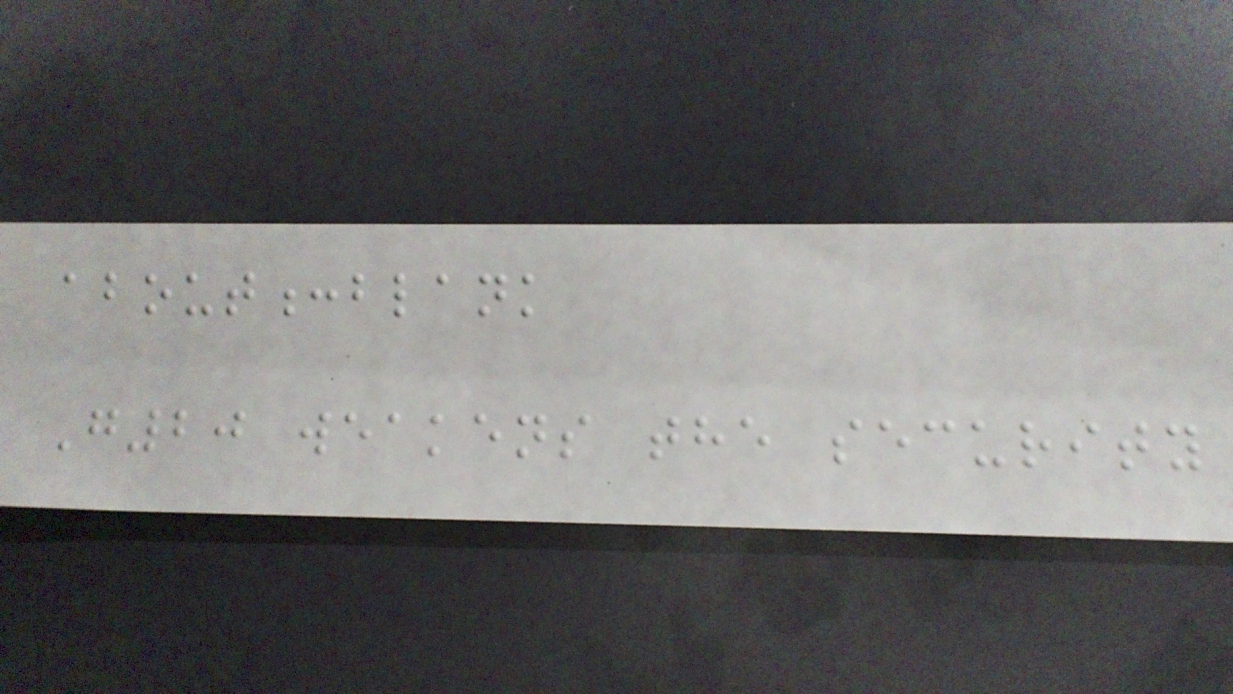about:blank
G20 weakens the security
